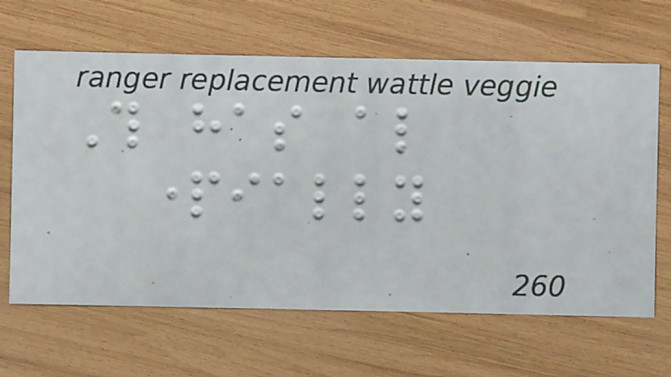This has also
partially
